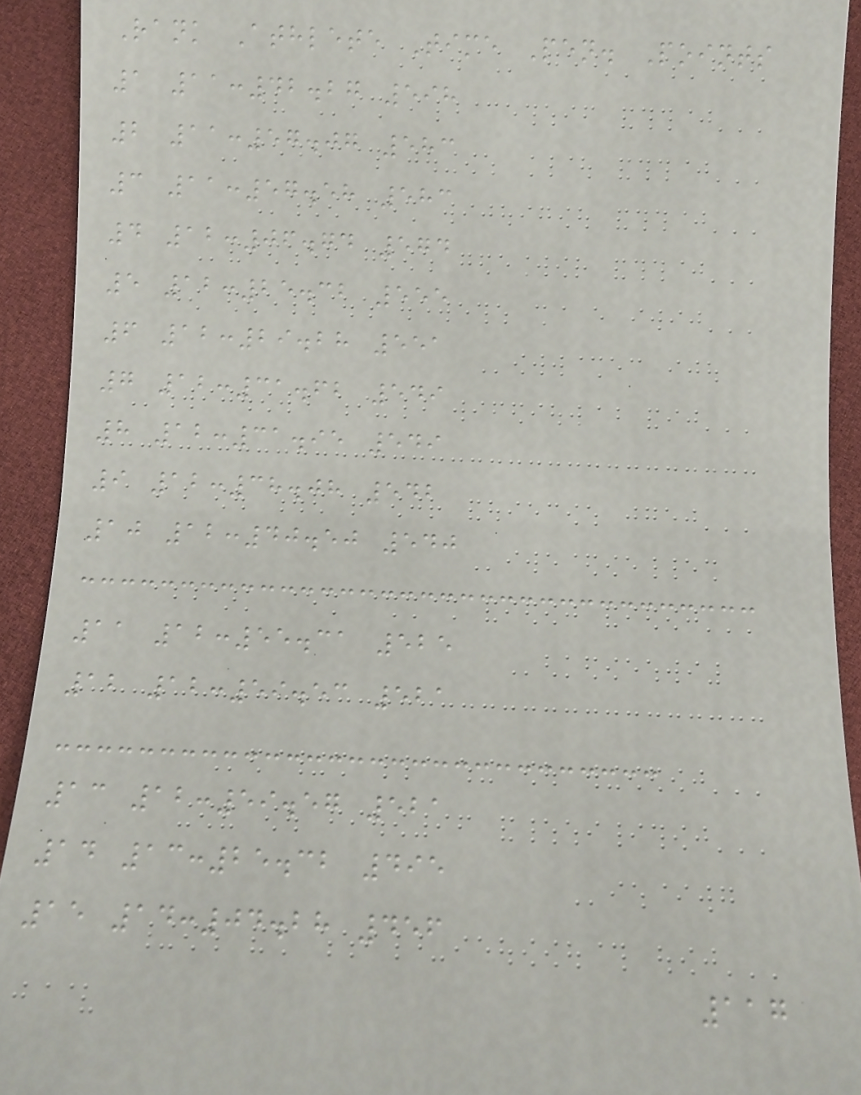Rank Athlete Time Pen. Points
1 11:42.27 598
2 11:57.07 583
3 11:57.58 583
4 12:06.74 574
5 12:25.32 555
6 12:29.28 551
7 12:31.62 549
8 12:31.95 549
9 12:38.08 542
10 12:40.50 540
11 12:55.31 525
12 12:59.53 521
13 12:59.57 521
14 13:25.32 495
15 14:04.28 456
117
